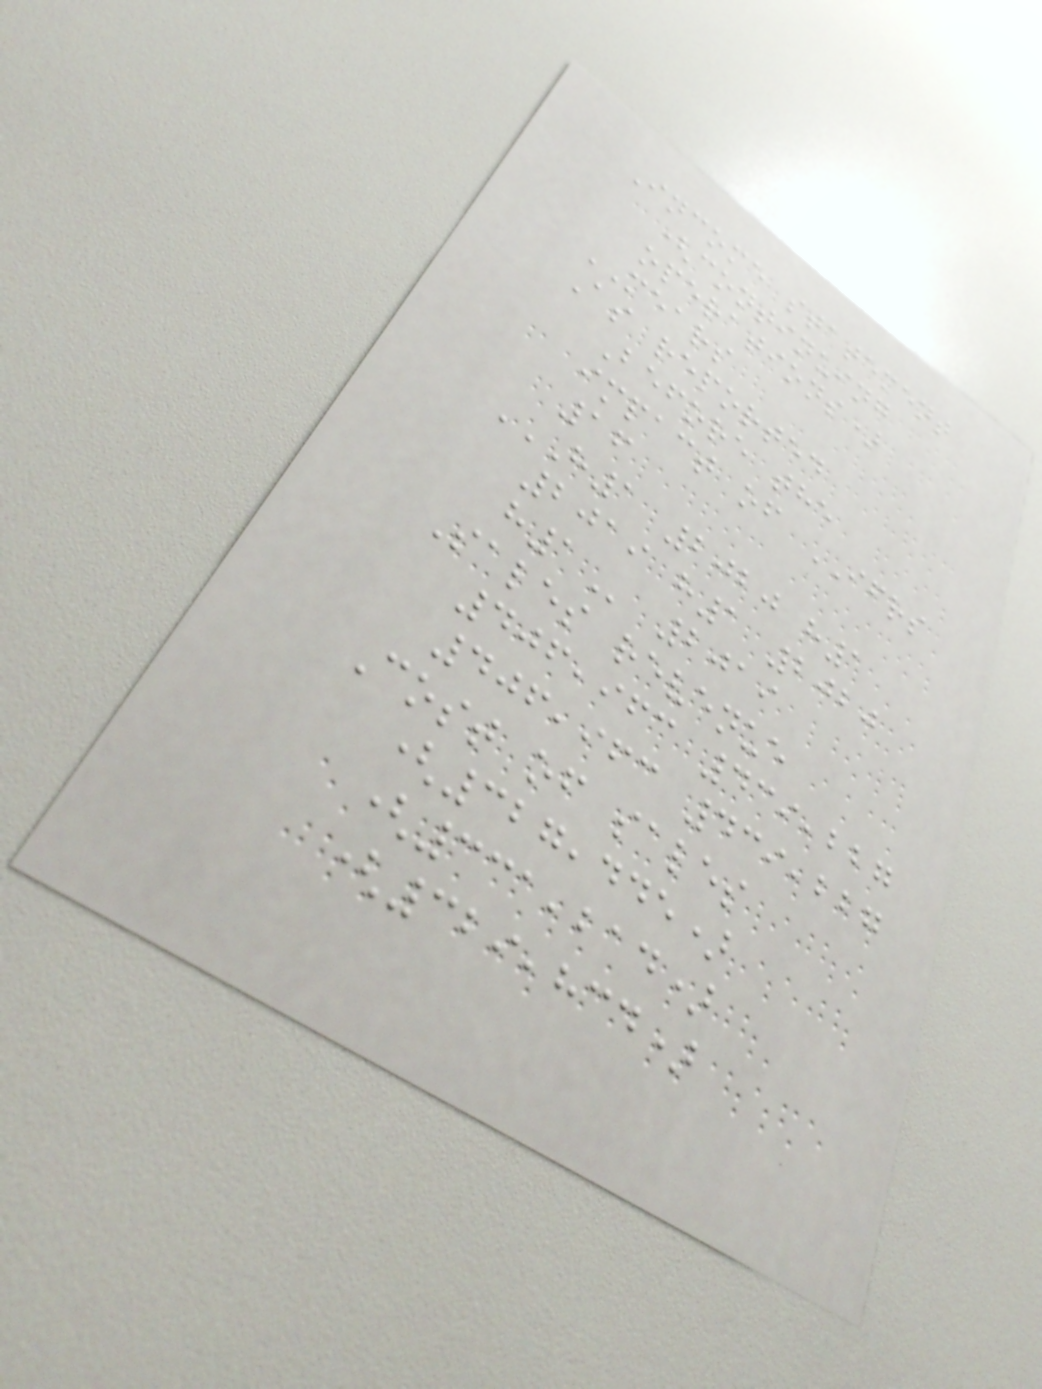Income statement
(continuing
operations)
MEARS
As reported
Before the
impact of IFRS
16
H1 2020 H1
2019 H1 2020
H1 2019
Sales revenue
406,963 439,227
406,963 439,227
Cost of sales
(327,445)
(331,214)
(329,834)
